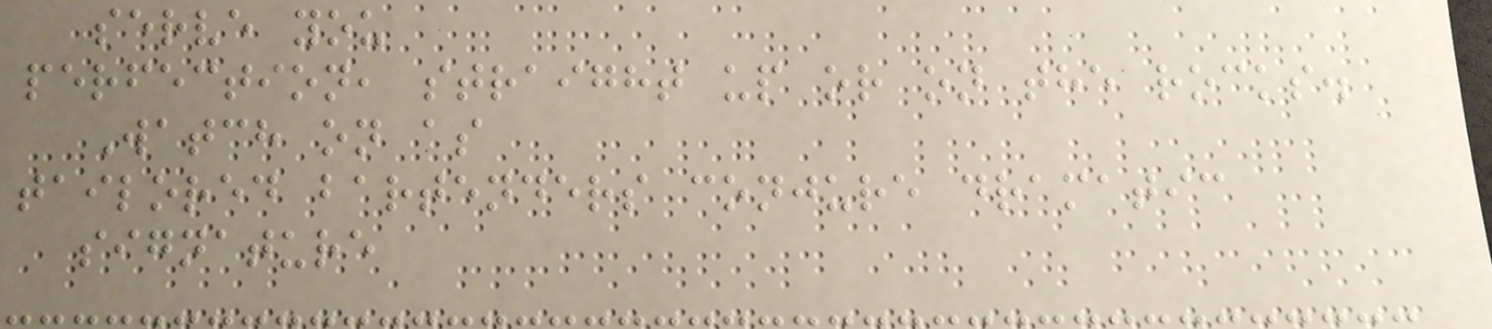serve you
perfection, straight up or on the rocks.
Watch on as
tailored bartenders conjure dramatic
signature
